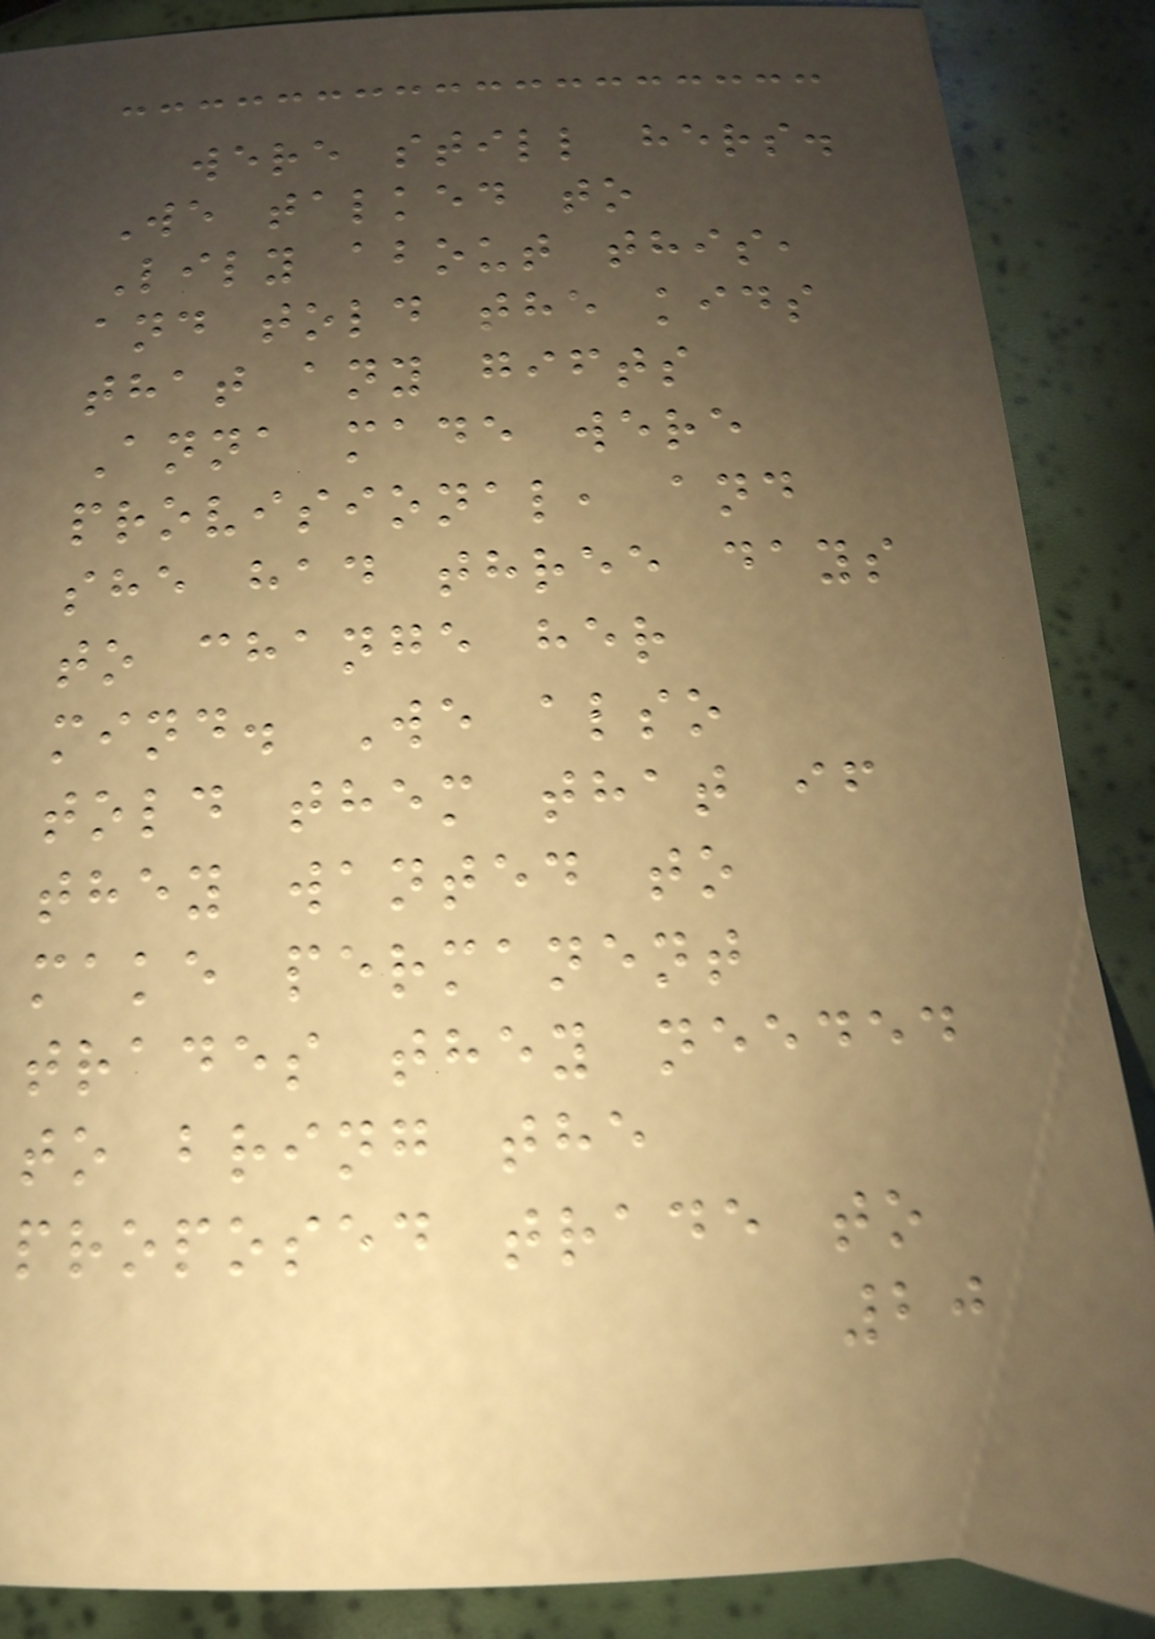were still hers.
We talked to
Lily about this,
and told the kids
that any gifts
Anna made were
provisional, and
she had three days
to change her
mind. We also
told them that if
they wanted to
make permanent
trades they needed
to bring the
proposed trade to
20
